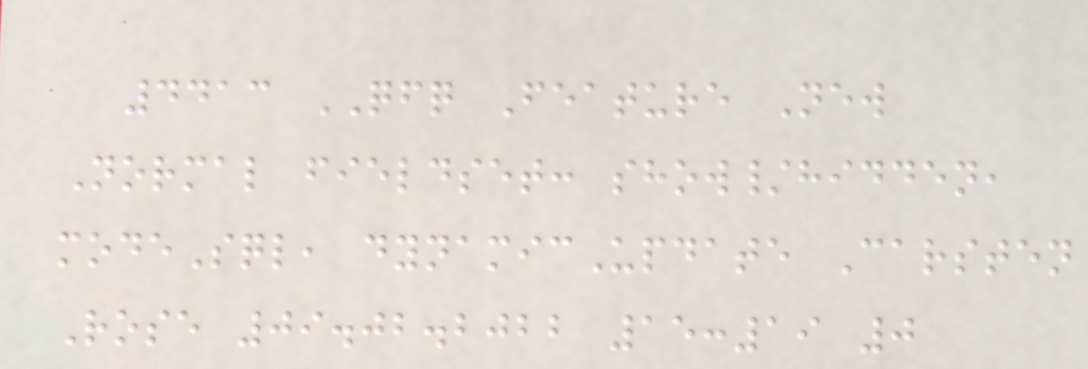4413 QFQ Feature New
Normal fieldset: show/hidden,
modeSql, dynamicUpdate Carsten
Rose 09.02.2022 15:19 0
